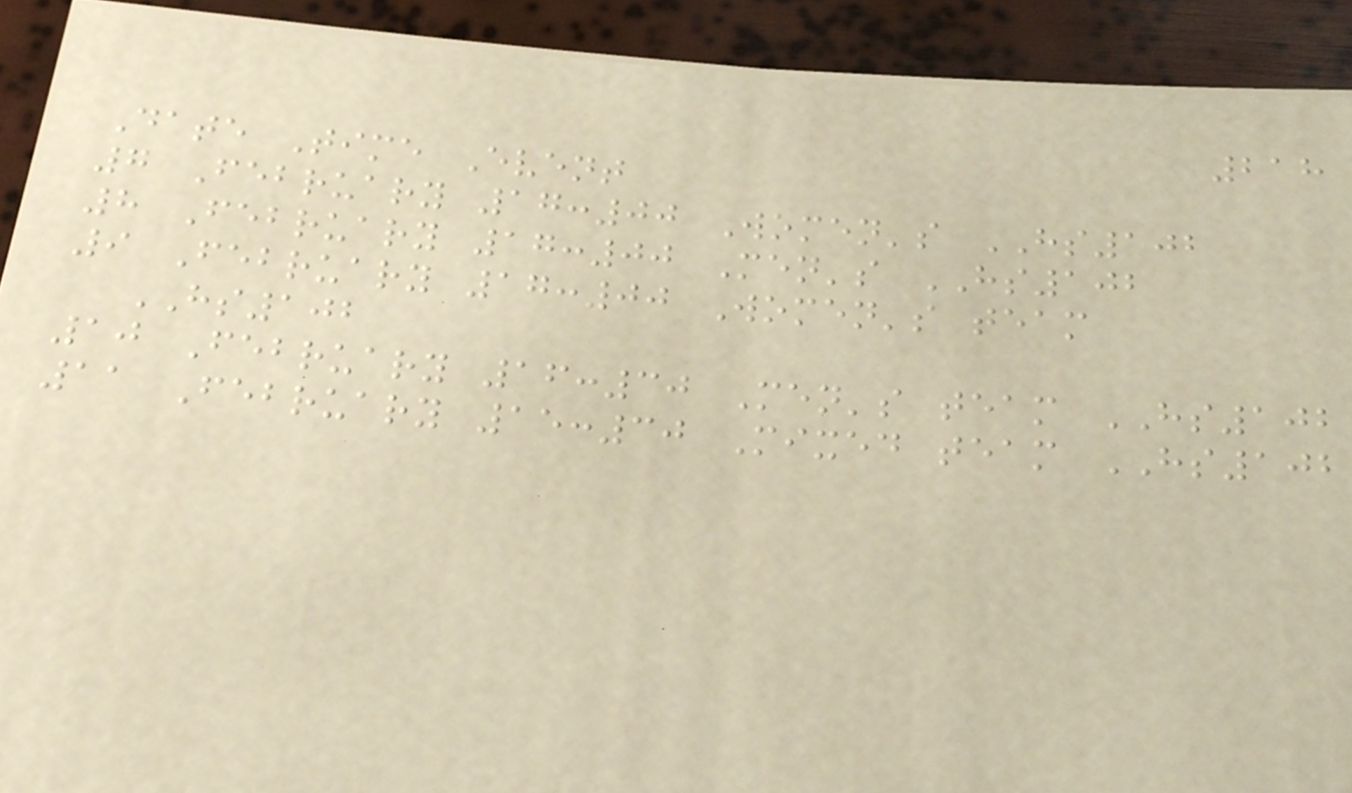218
Date Time Event
7 February 17:00 Women's HS102
8 February 17:00 Men's HS102
9 February 17:00 Women's team
HS102
10 February 16:30 Men's team HS102
11 February 15:30 Mixed team HS102
